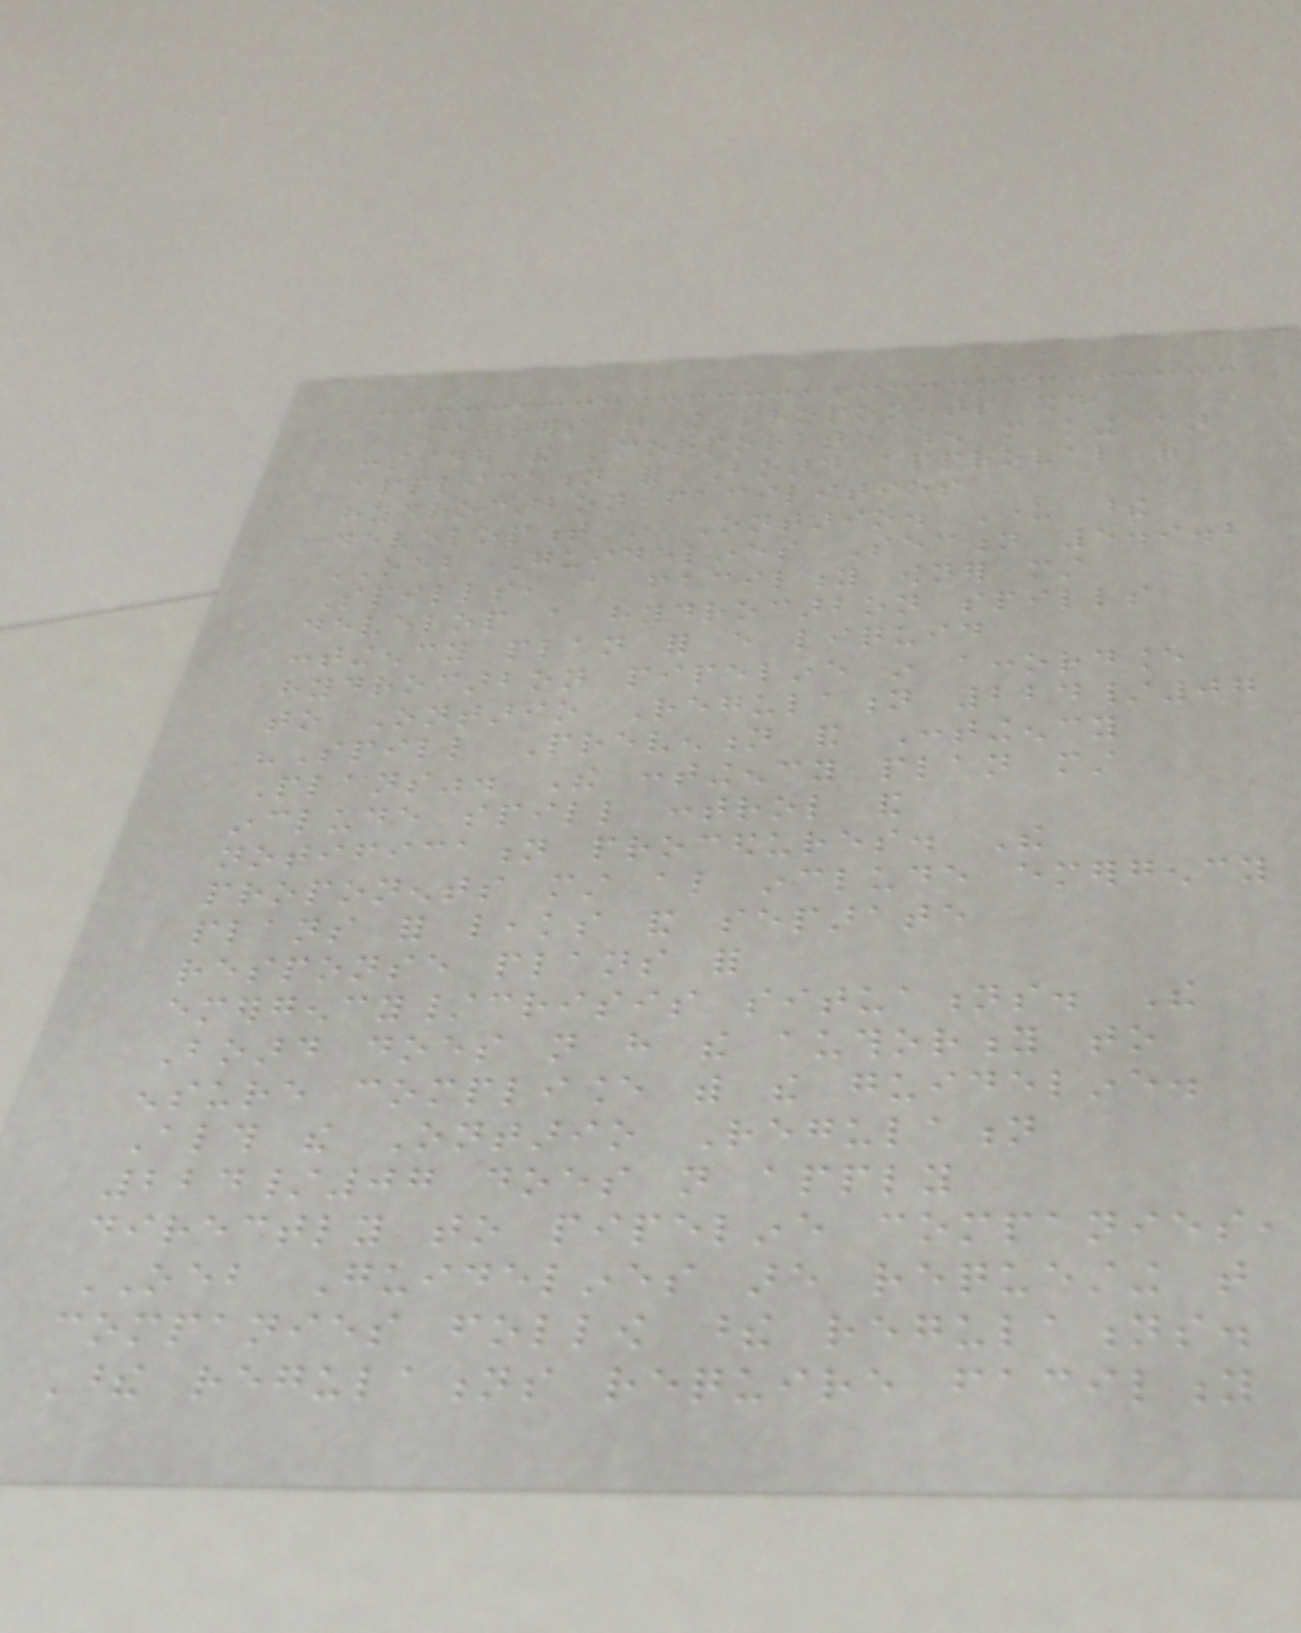matters that the proponents should
consider and incorporate when making an
application for Board approval of
hydrocarbon facilities
development in Ontario. Under these
OEB Guidelines Section 5.9.2
Spills, a facility owner must
develop a hydrocarbon spills
contingency plan for every liquid
hydrocarbon pipeline in accordance
to Ontario Regulation 224/07
"Spill Prevention and Contingency
Plans". The contingency plan must
include spill control and
notification procedures. The
proponents must also include emergency
plans for leaks and separate
response plans for
emergency/crisis situations. The
Board does not have the authority to
ensure compliance with the guideline.
Although the Ontario Regulation
224/07 does not apply
directly to pipeline companies,
OEB Guidelines are requesting that
companies follow these regulations.
These regulations require facility
